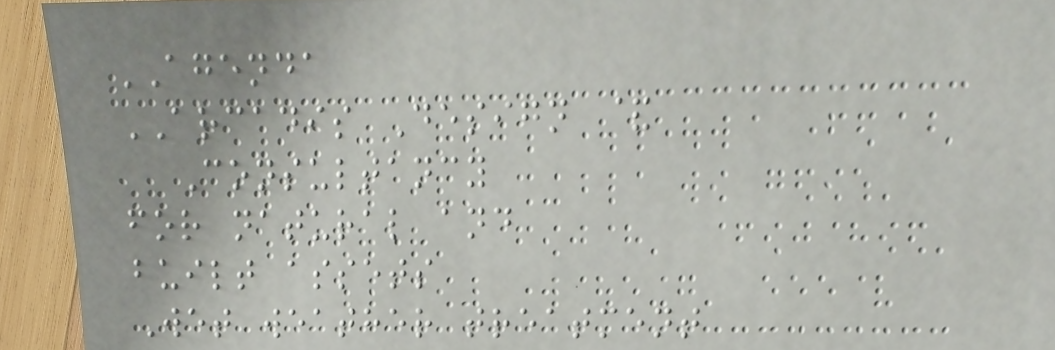AGENDA
ARCADIS Design &
Consultancy
for natural and
built assets
Wet weather treatment
